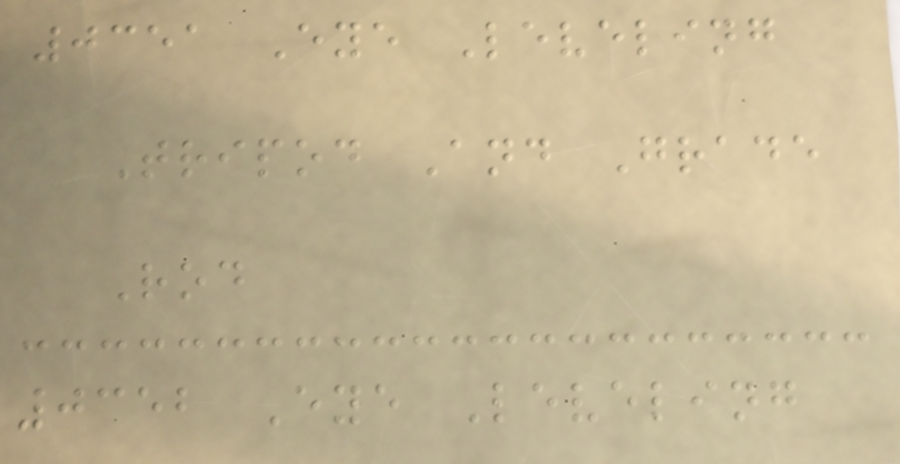0351 Eye Leveling
Tripod And Grade
Rod
0352 Eye Leveling
